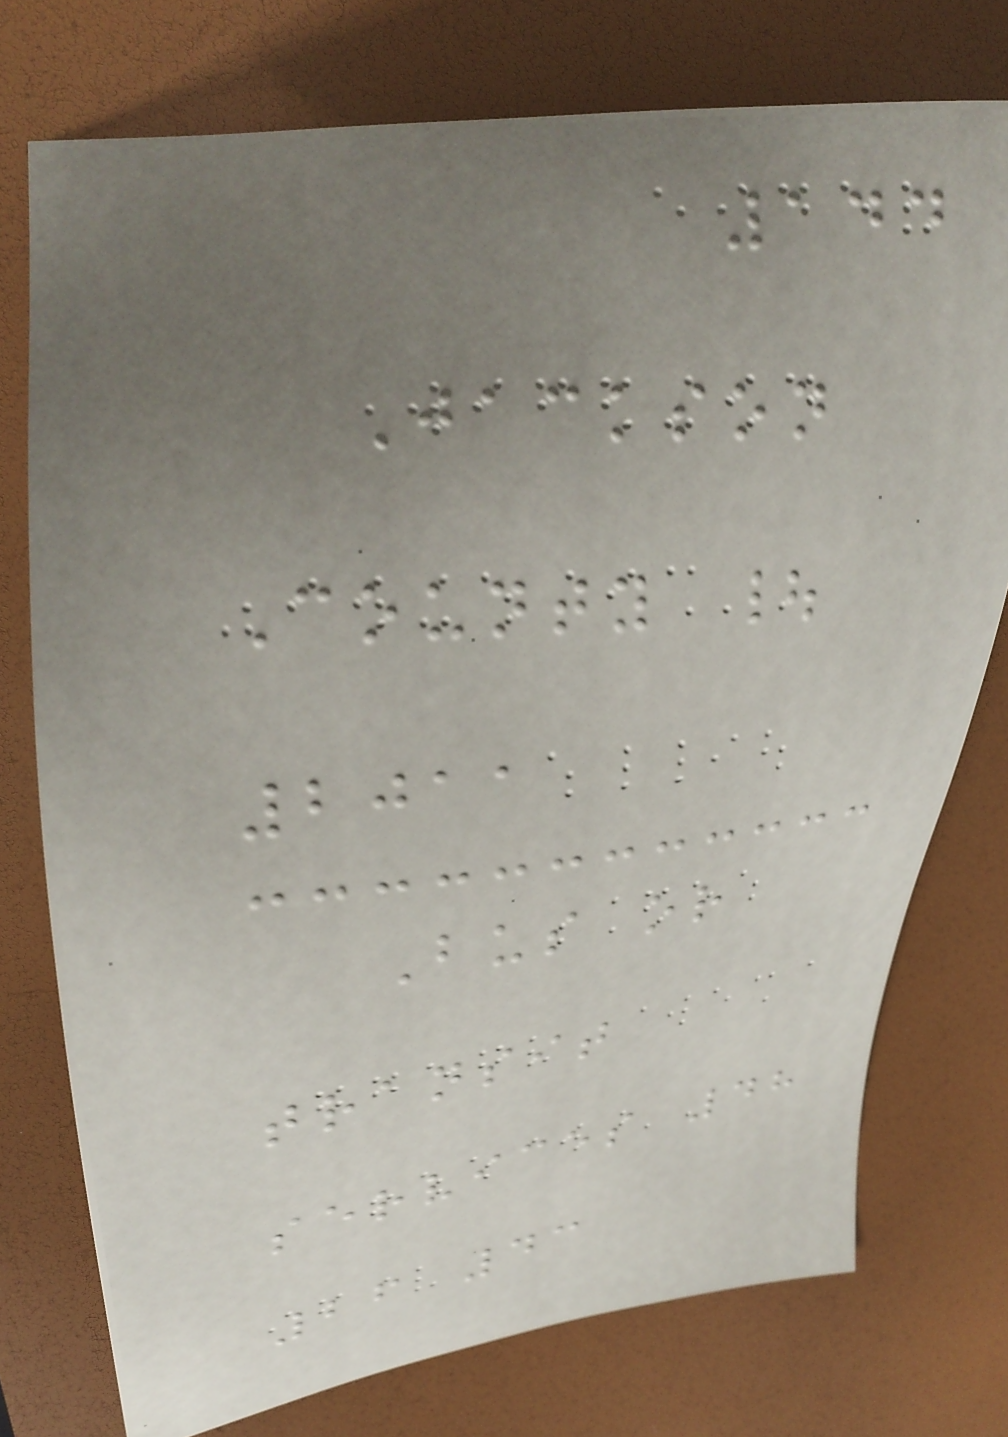144
Jackson
County |
2011
Bus or
transit
services 48
26 43
